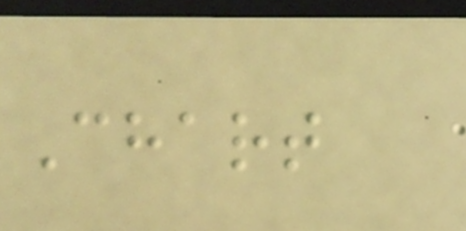Chart
